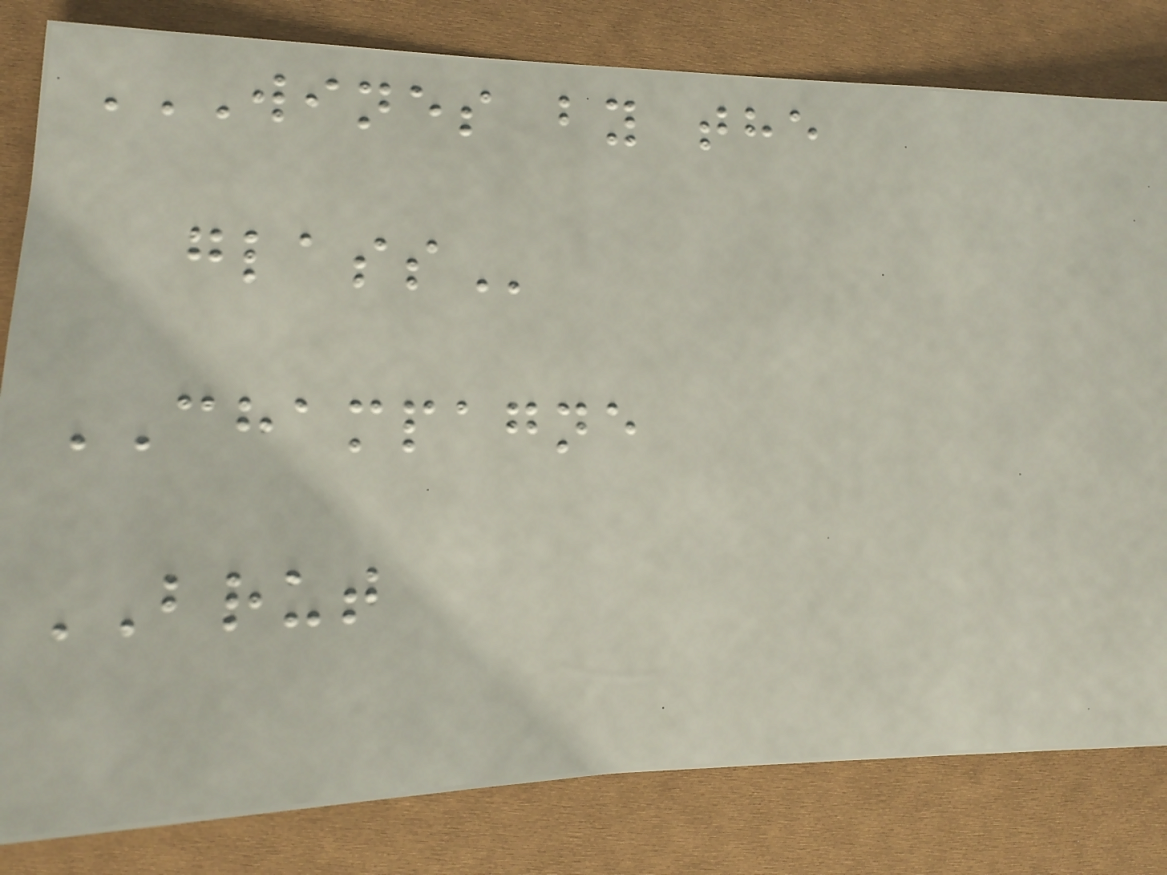WINES BY THE
GLASS
CHAMPAGNE
BRUT
